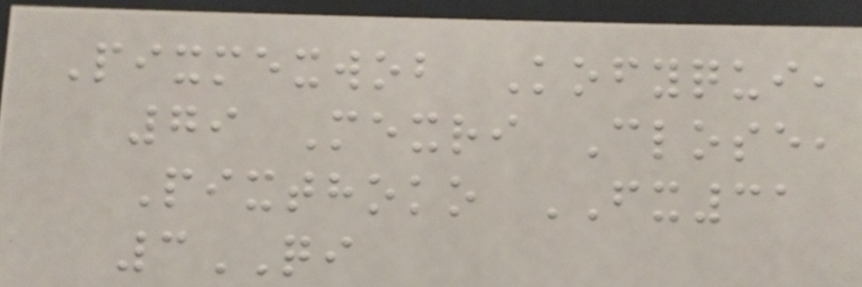Pixmexwob Kofyqui,
79 Mexri Close,
Pixthoko FX31
3QI
